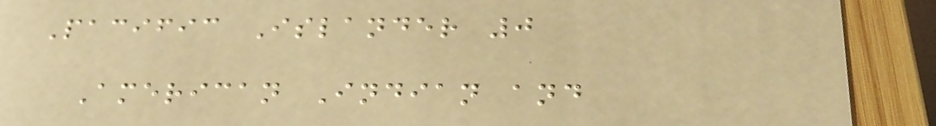Pacific Islander 0
American Indian and
